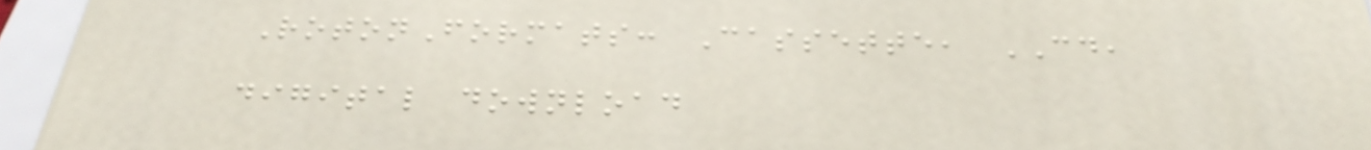RotonFormats: Cassette, CD,
digital download
